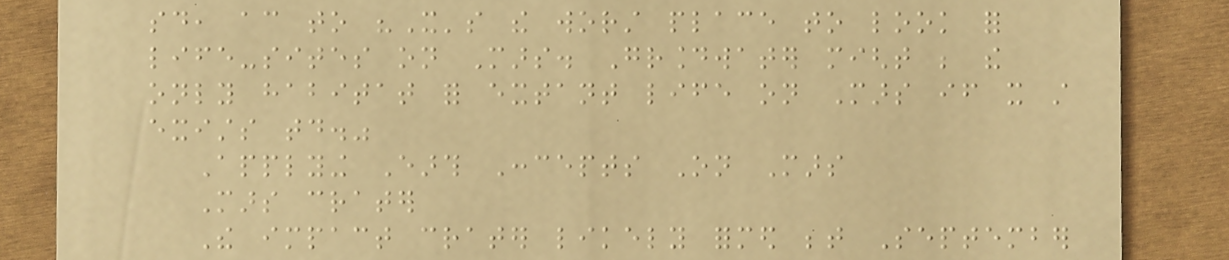said, according to "It's the worst place to look for
life-sites on Mars. Groundwater might be the
only habitat for extant life on Mars if it still
exists today."
Applying Earth Concepts On Mars
Mars crater
The impact crater likely formed between September
